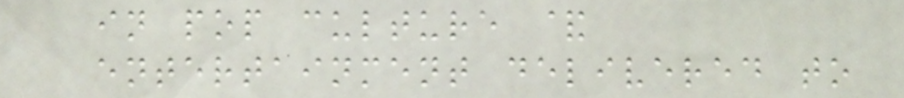in pop culture &
entertainment delivered to
